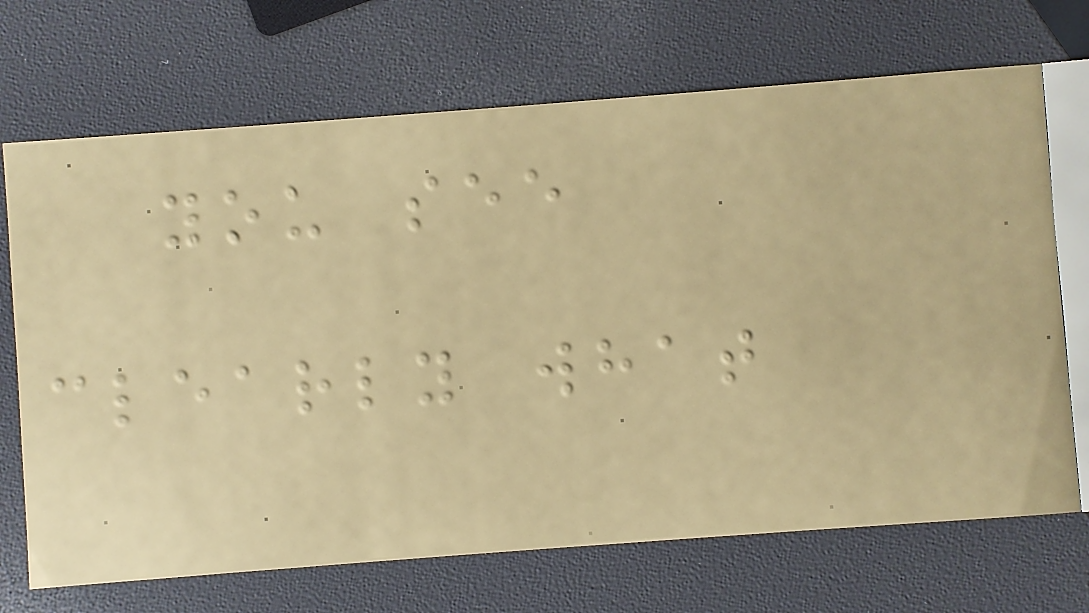you see
clearly what
